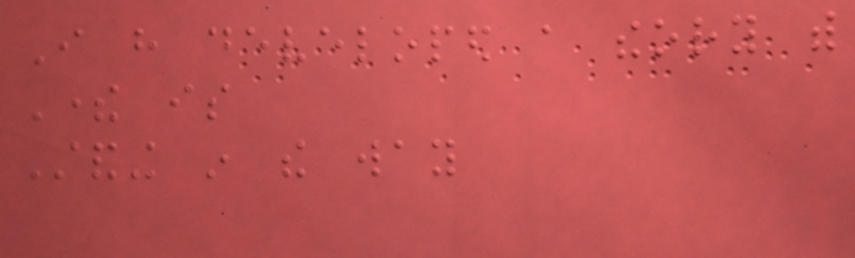I have developed a theory with
There is
Standing in the way
